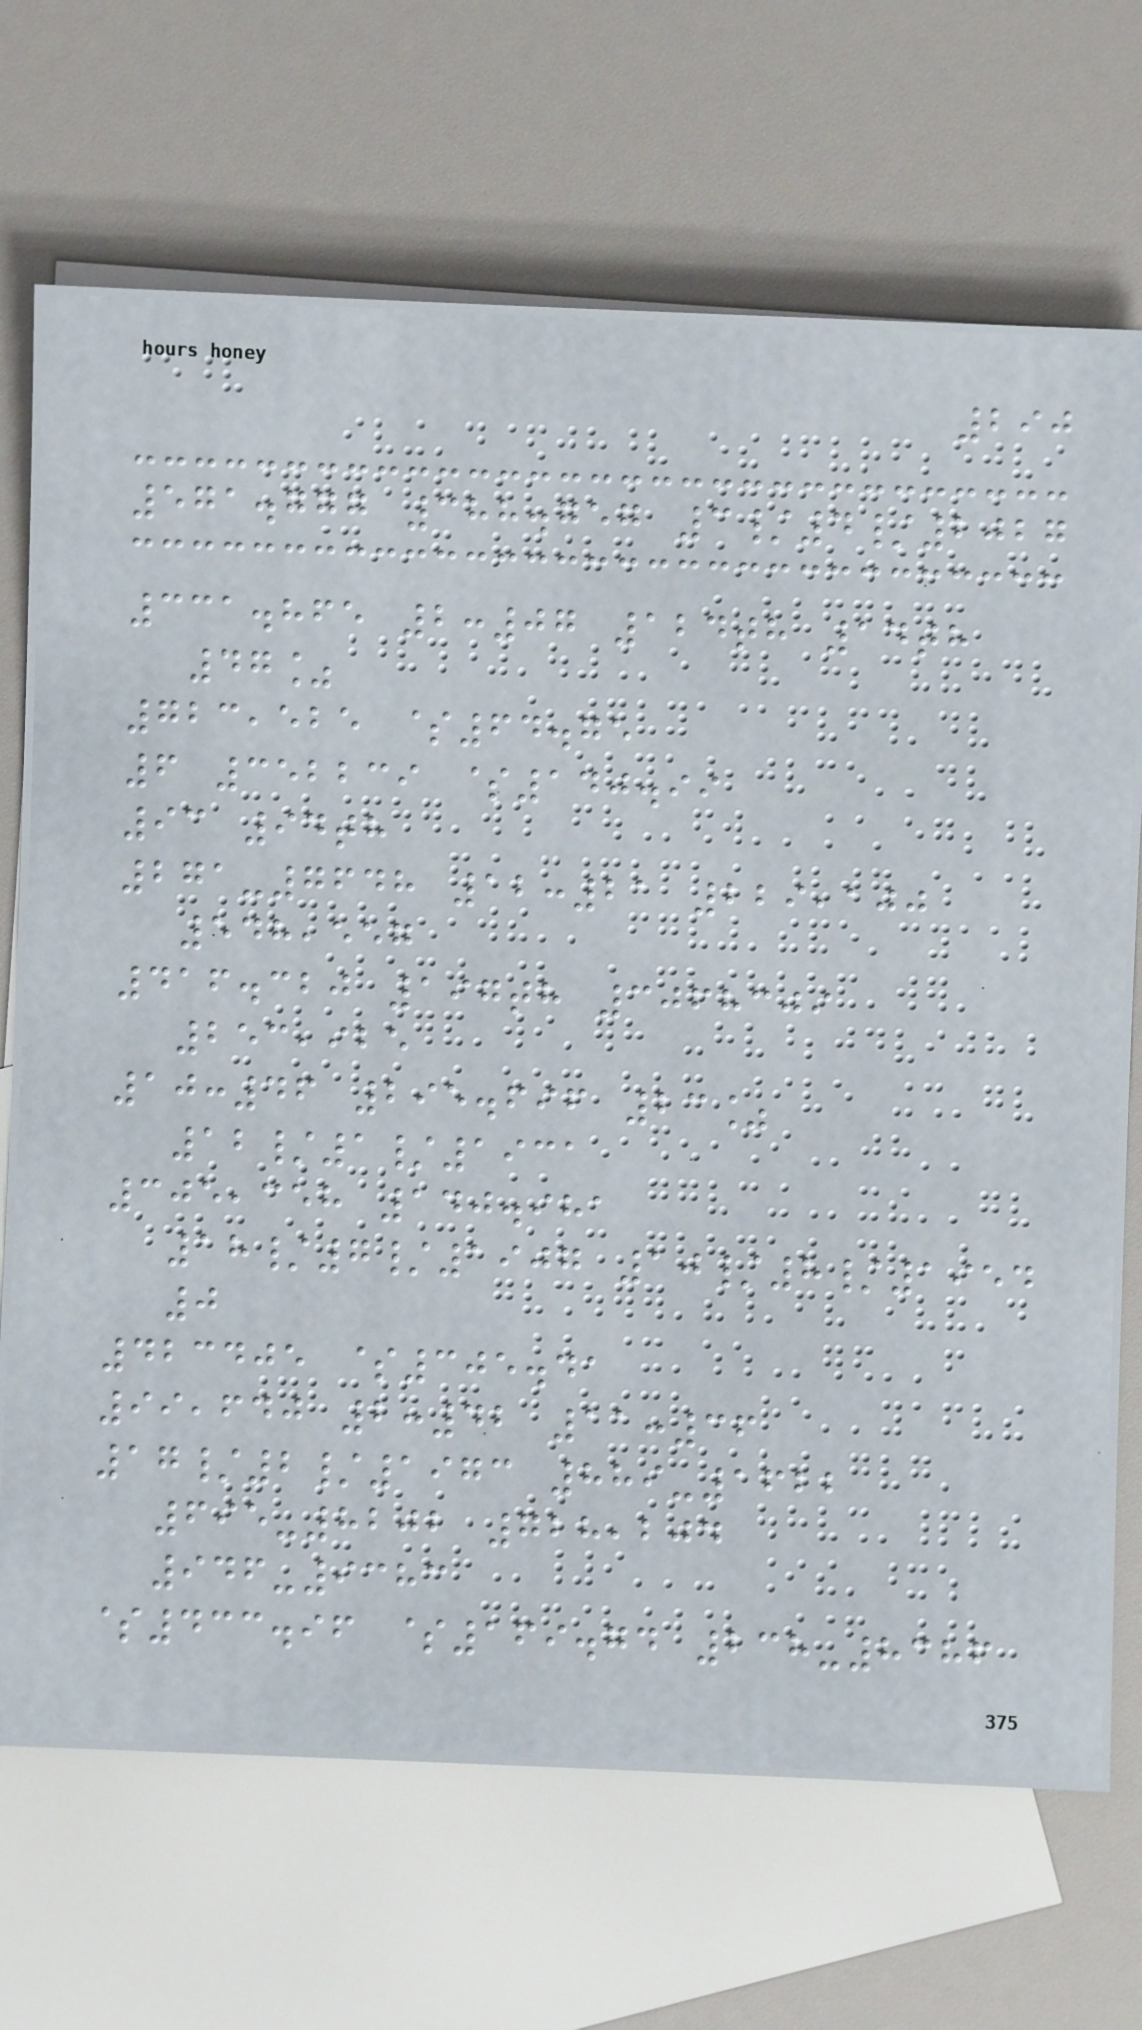290
571.777 388.757 3/4/2027
331.865 2:07 124th 14th
47%
723,525 $64.75
6 352239 $140.99
93 94th
271-7648 12:21 229,100
548,557
416.320 197th 3068309
253,925
10:46 295.696 23%
12/1/1931
305,358 140.981
18/7/1907 10/8/1954
0
423405 $305.41
99,640 2:42 11:36
17/2/1973 889-1622
695-8202 728,204
946-9383
$433.96 $169.74 238-8386
